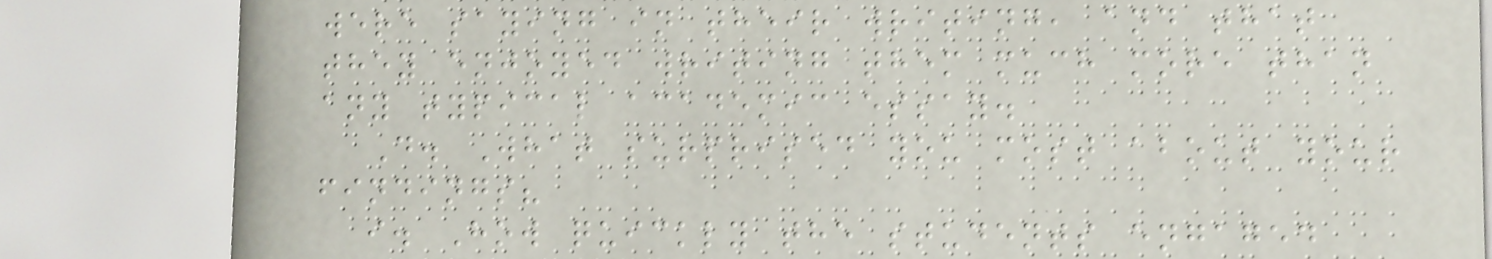were saying in their writing, and that
they enjoyed writing them much more than
any typical academic essay.
D. What surprised you most about your
findings?
i. How quickly the students engaged
